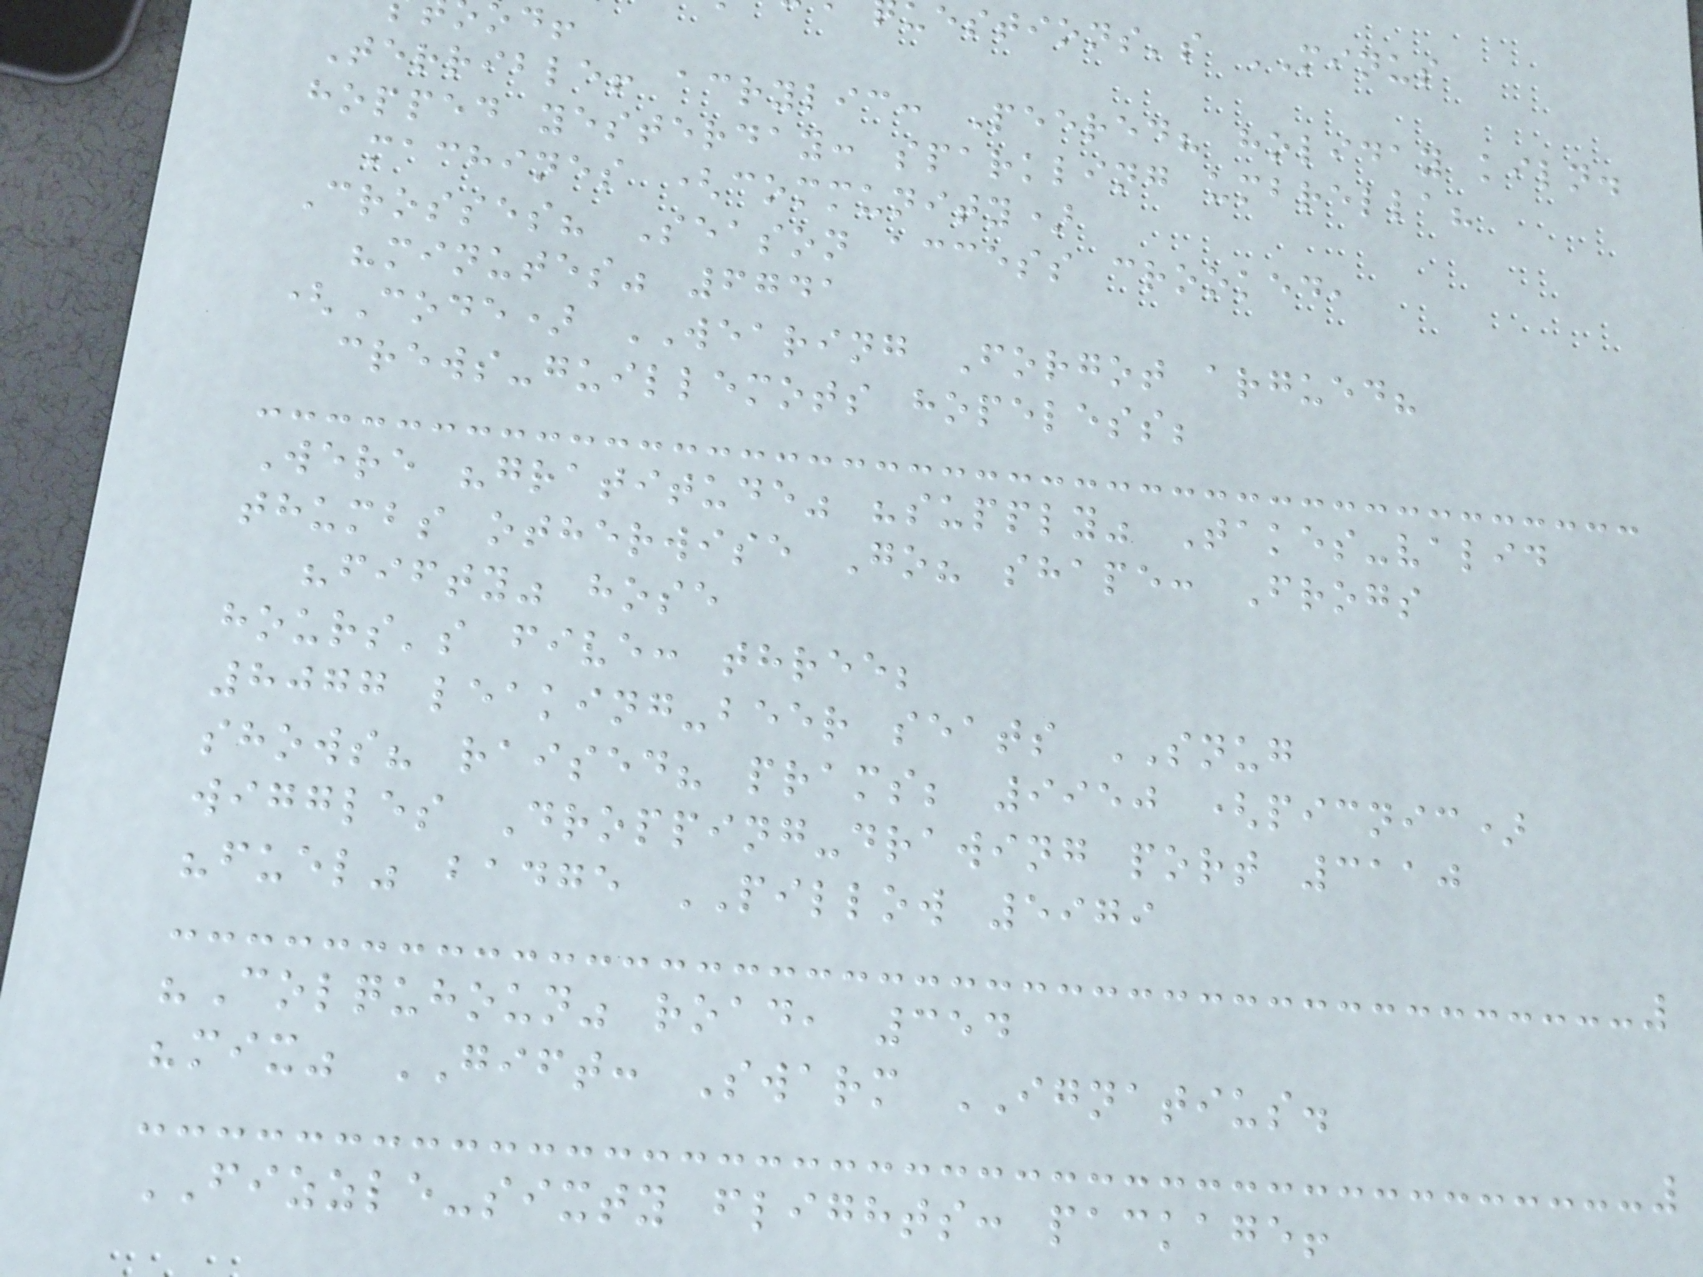uestions's MINUS
Terrible! acrylic: Peered? holiday kiln.
hopped yesterday: sparkling umbrella?
machines (community)
Crosses? Season access crooked,
"minutes" 6741
(Code) WEARING Forgot argued?
crews-guillemots hopeless;
Were "gratitude" "supply" Takes-valid
thumbs otherwise Go? shape: Frogs
"fifty" hose
hours's five: three;
8077 leaking-beer seats SNUG
shows? raised? prams; 9950 (picnic)
wiggles Dropping-drawing port 3110
"fuel" badge PILLOW 5979
"Colquhoun" road, 354
"mix" GIFT: Swarm IGNATIUS.
FIZZLE-sixty flights: package!
